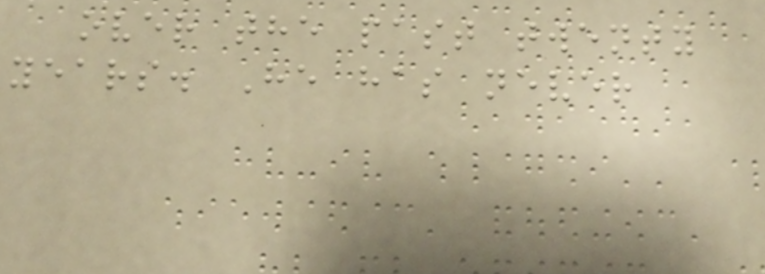over the past twenty
years. He has never
